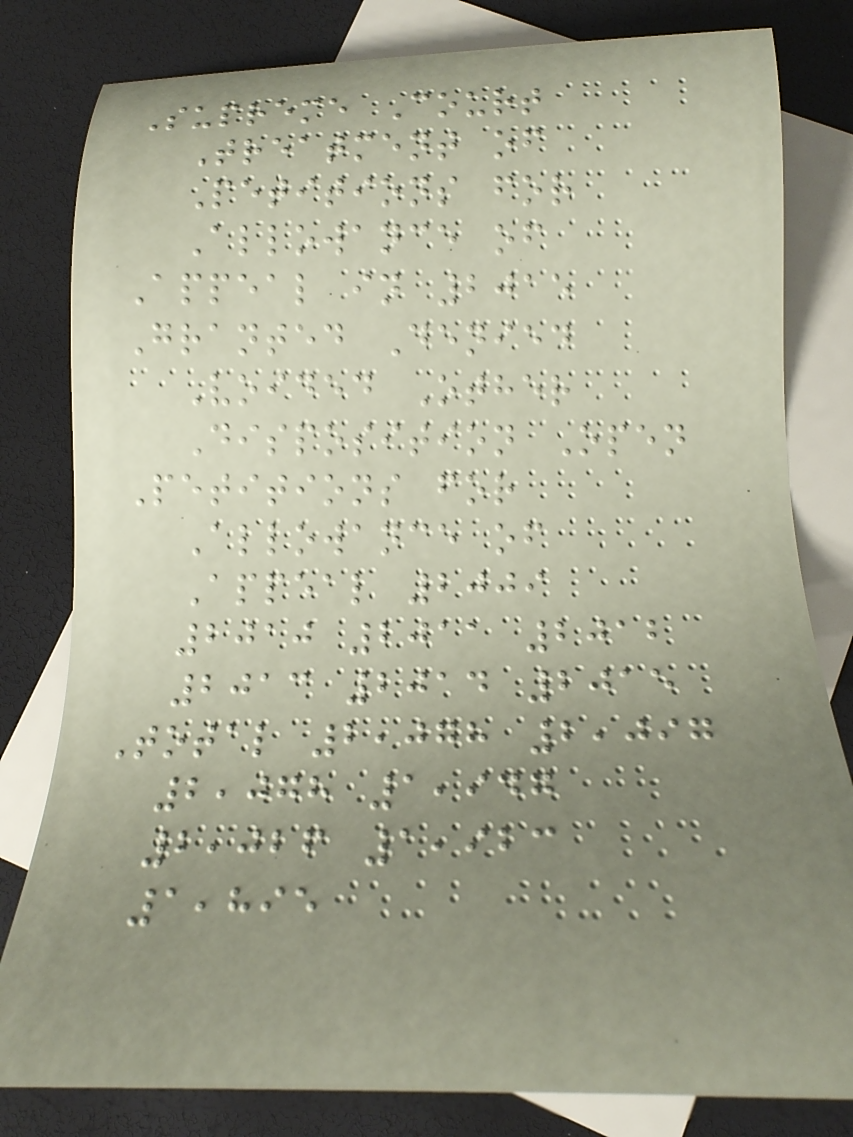Supreme Court
Treatment of
Petitions for
Allowance of
Appeal in 2015
Granted Denied
Voided Other
Disposition Open
Petitions for
Allowance of
Appeal 2009
2010 2011 2012
2013 2014 2015
Total 2,078 2,097
2,078 1,947
2,026 1,923
1,895
